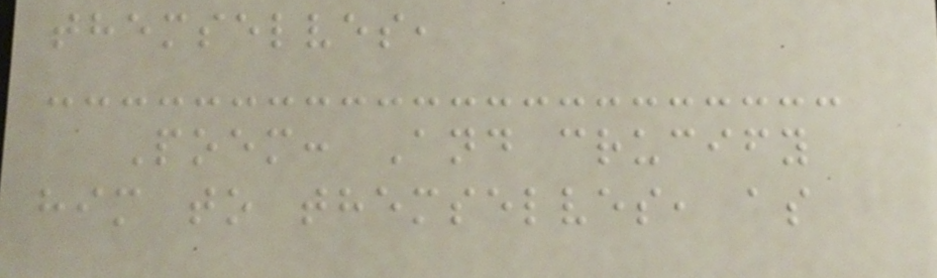themselves,
Poem: And crucify
him to themselves, as
